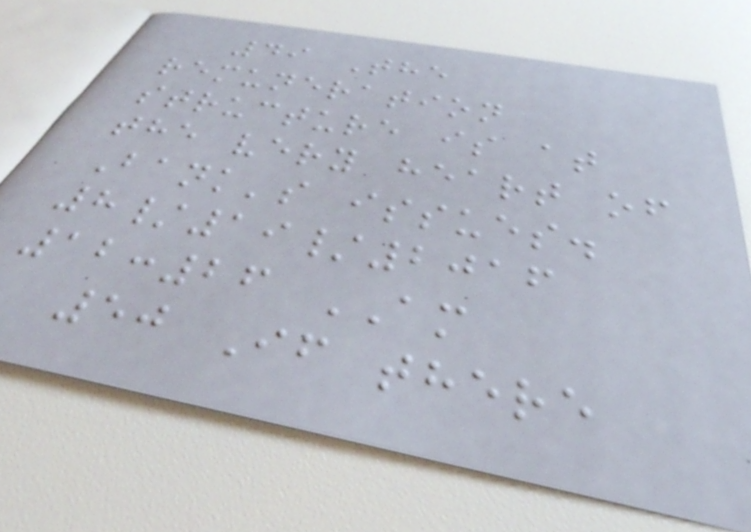49 The
remuneration
structure is at
the very heart of
Bank's issues.
8/19/2016
12:26 AM
50 If there
